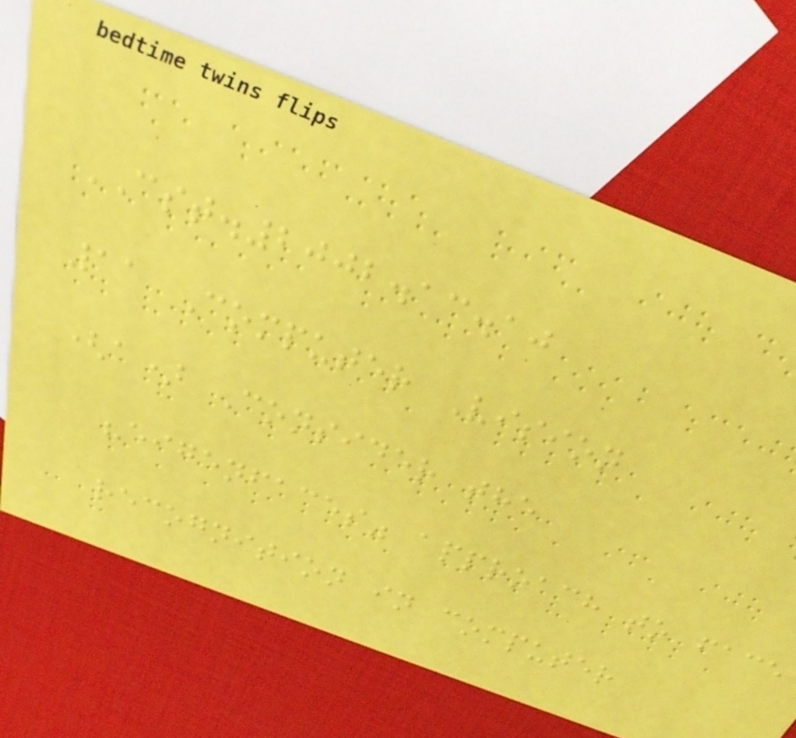CST.2002.13.10
11 Computer Vision
(a) Consider the
"eigenfaces" approach to face
recognition in computer
